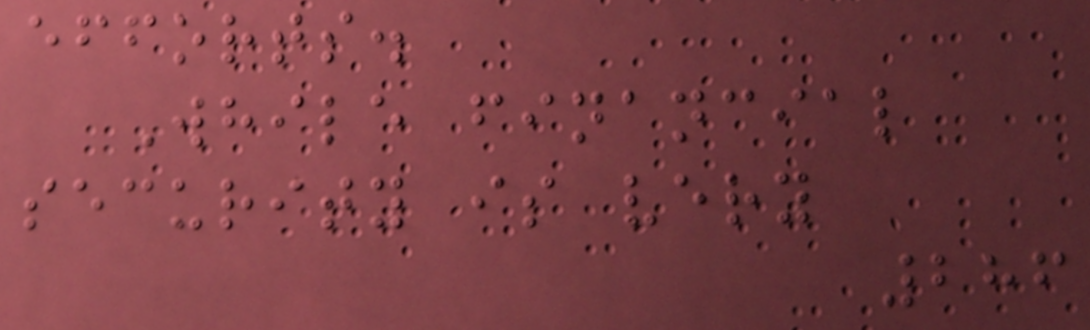efforts.
While financial
security is very
286
